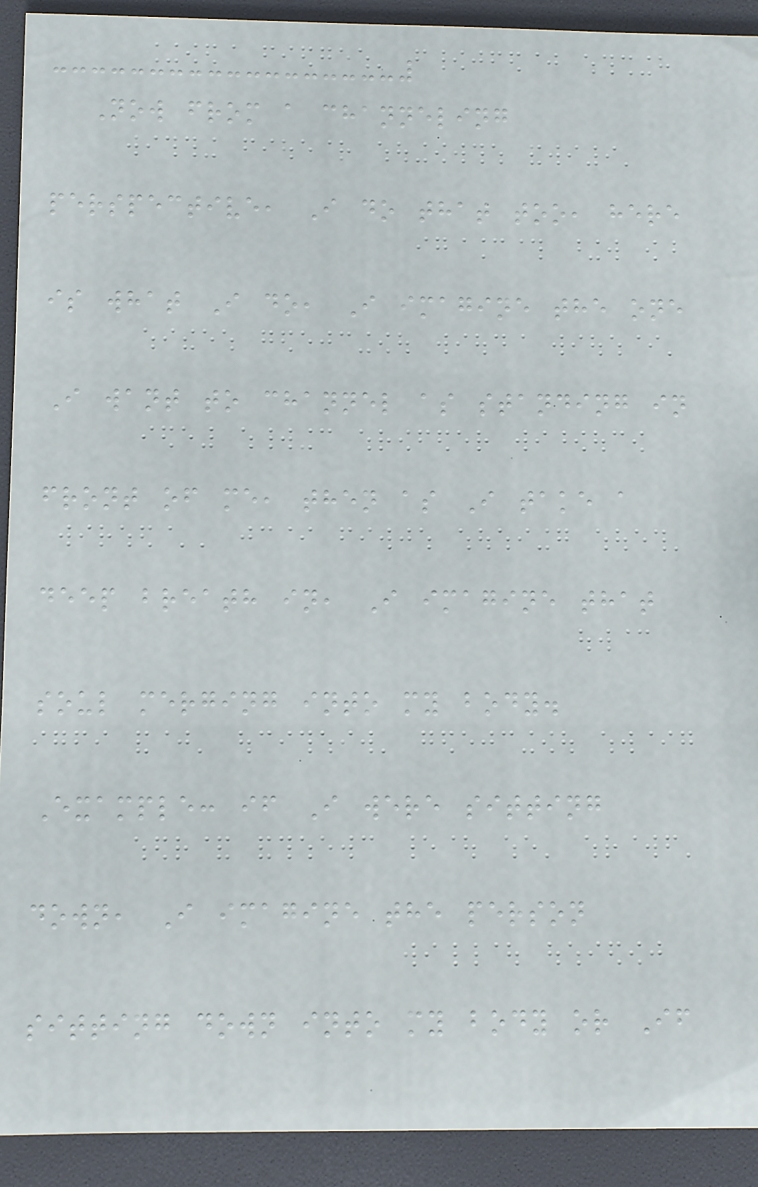Now from a channeling
perspective, I do that too, here
is what I do, I imagine the one
I want to channel as standing in
front of me, then as I take a
deep breath in, I imagine that
soul merging into my body.
Example: if I were sitting
down, I imagine the person
sitting down into my body or If
